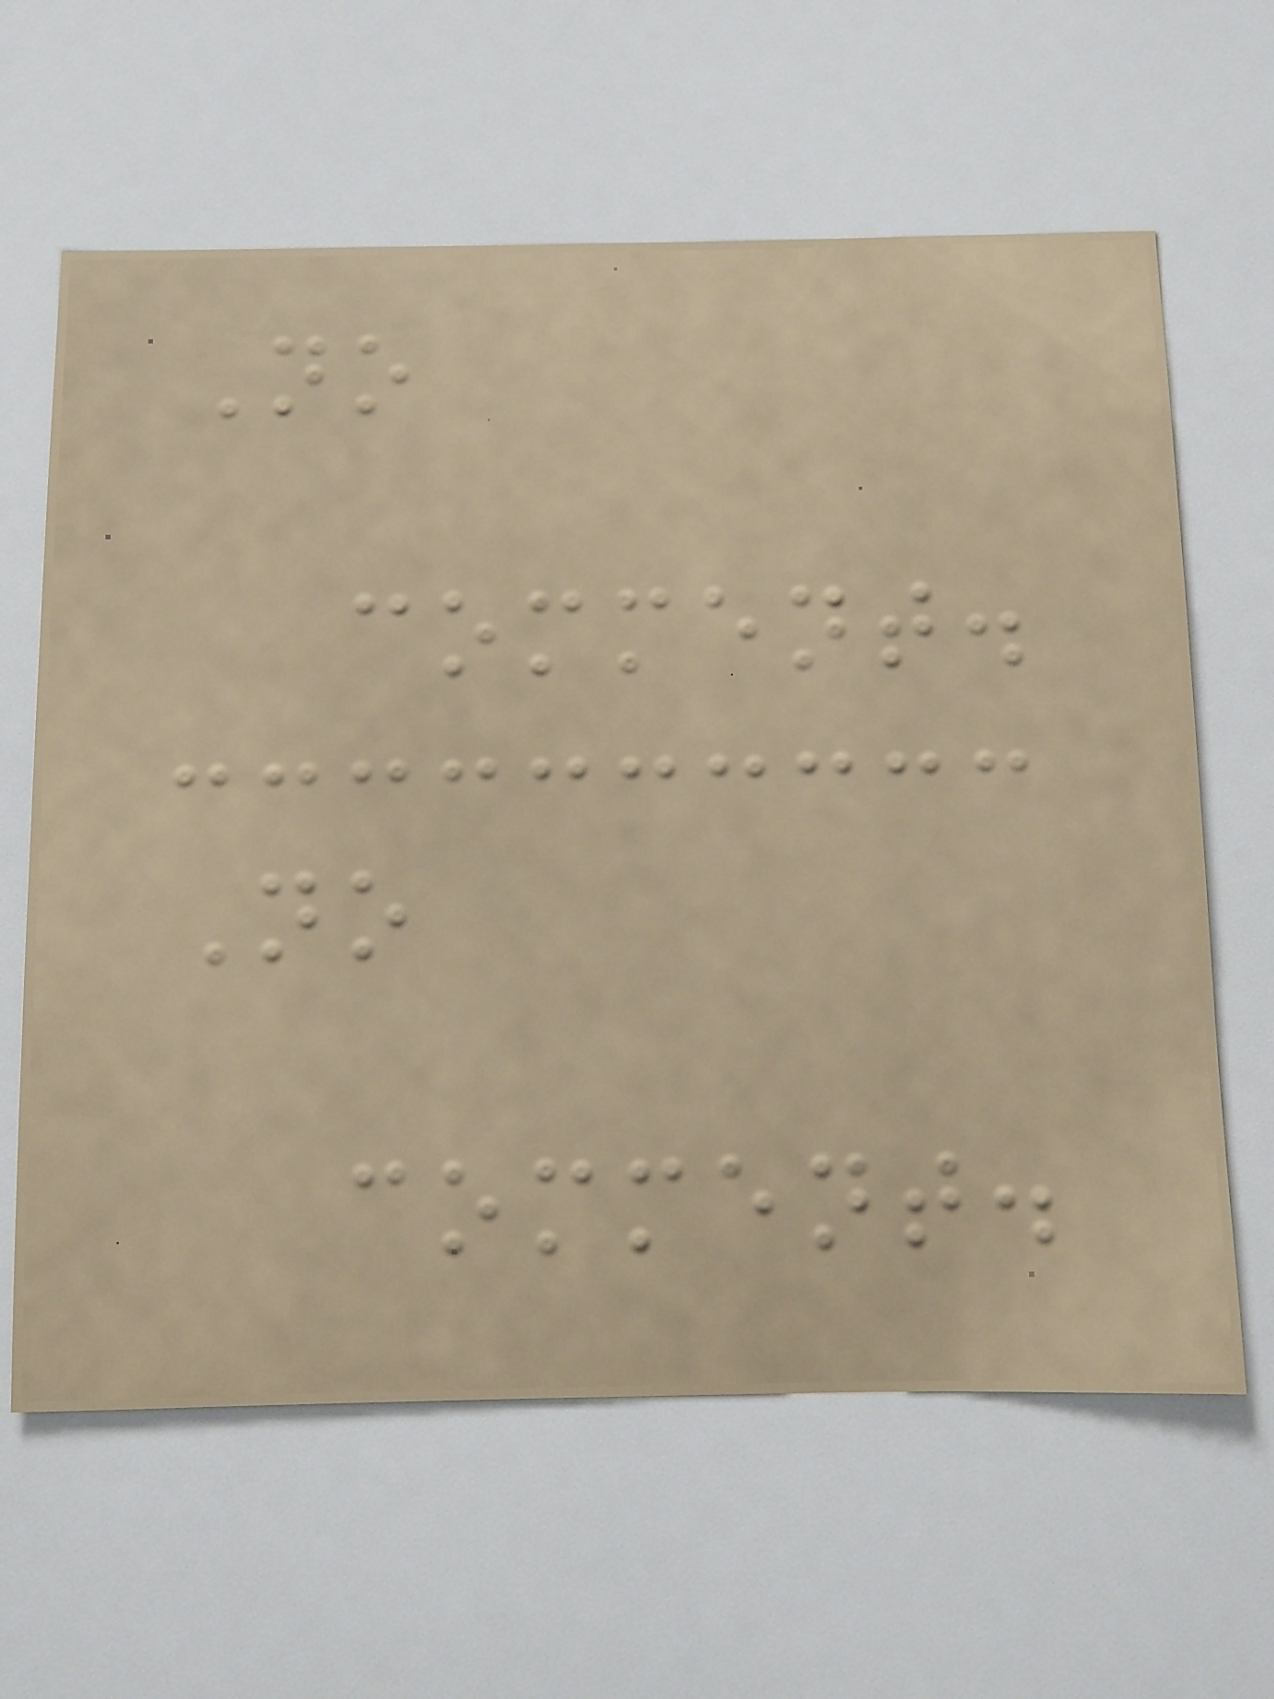No
comment.
No
comment.
